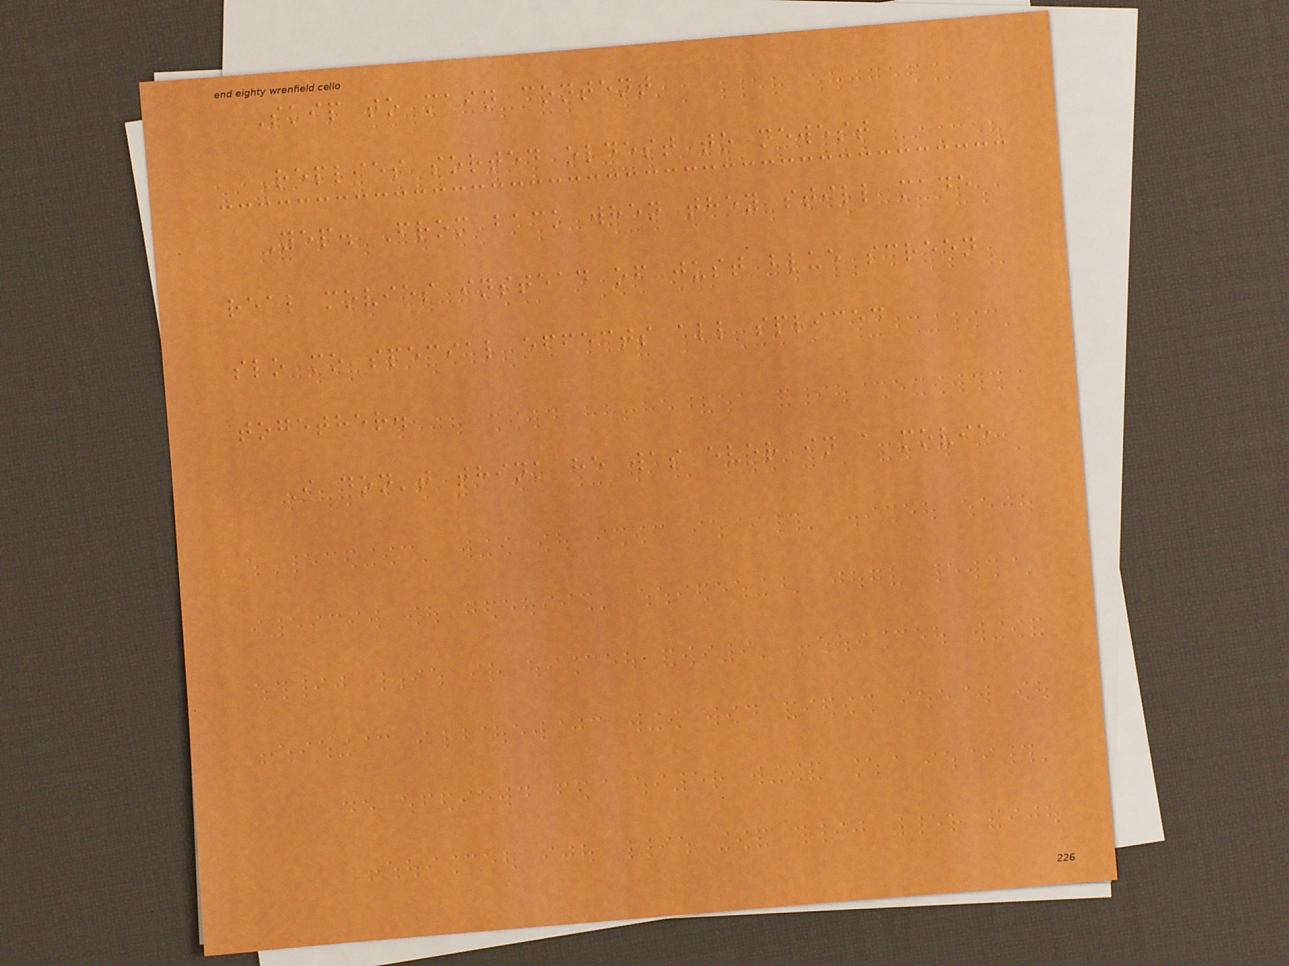Skip to main content
Replies sorted oldest to newest
Yep. From back when they still made
real movies instead of just blue screen
slo mo special effects all spliced
together.
I don't think he was ever in a movie
